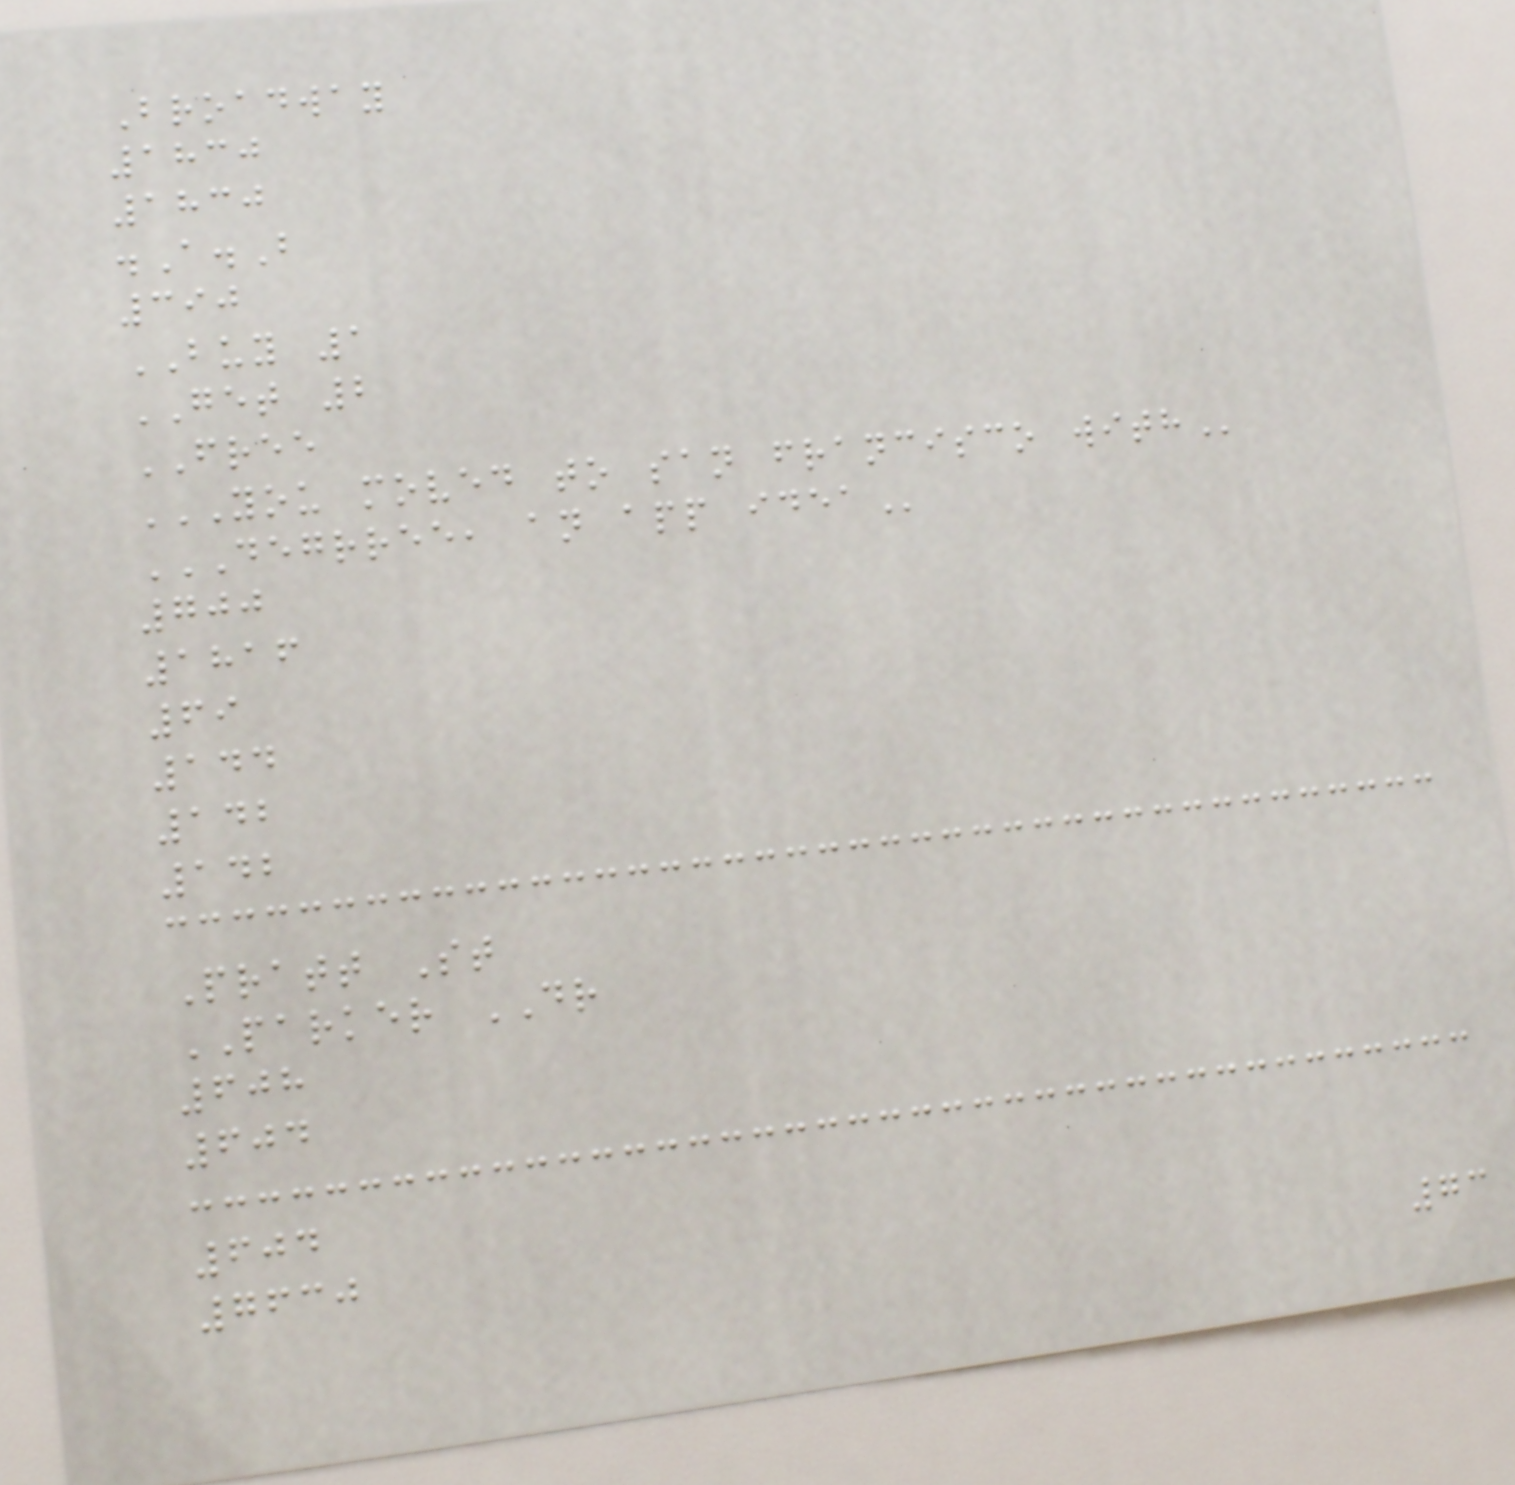Broadway
1830
1830
.A.B
390
BUY 1
GET 2
FREE
YOU MOVED TO SAN FRANCISCO WITH
DEGRREE, AN APP IDEA
700
1816
69
144
142
142
Pratt St
PARKER DR
608
604
604
7630
73
